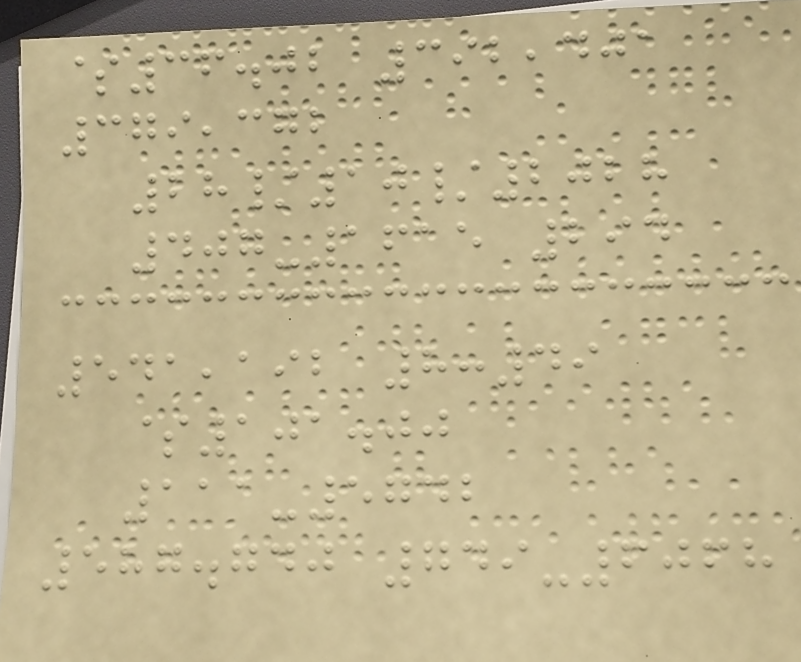$36.02 392,401
379,372
28/10/2028
407-1615 294
541,192 8:49
$101.00
111-5742
587.740 749-6068
